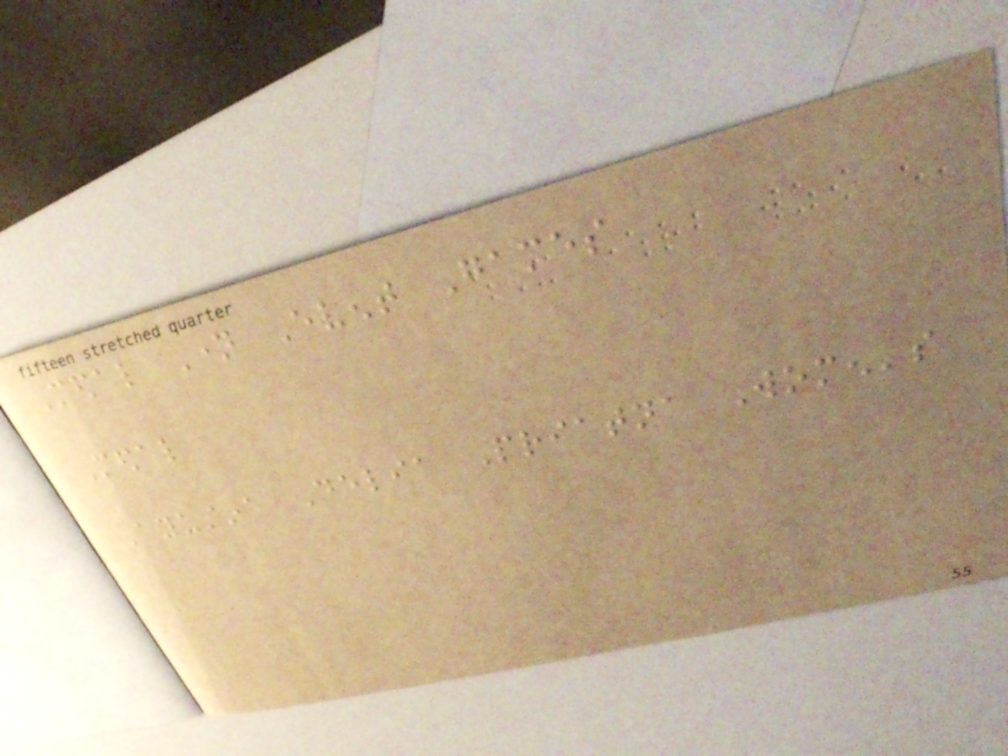Medal Name Event Games
Medal
Ayustina Delia Priatna Women's
